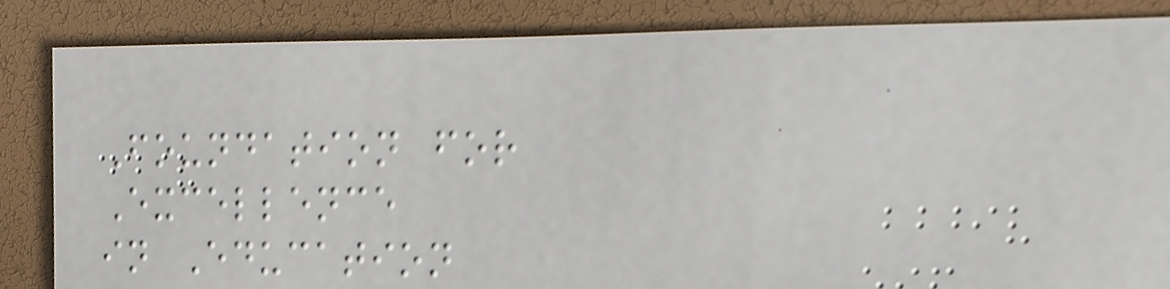Foundation for
Excellence
in Education
